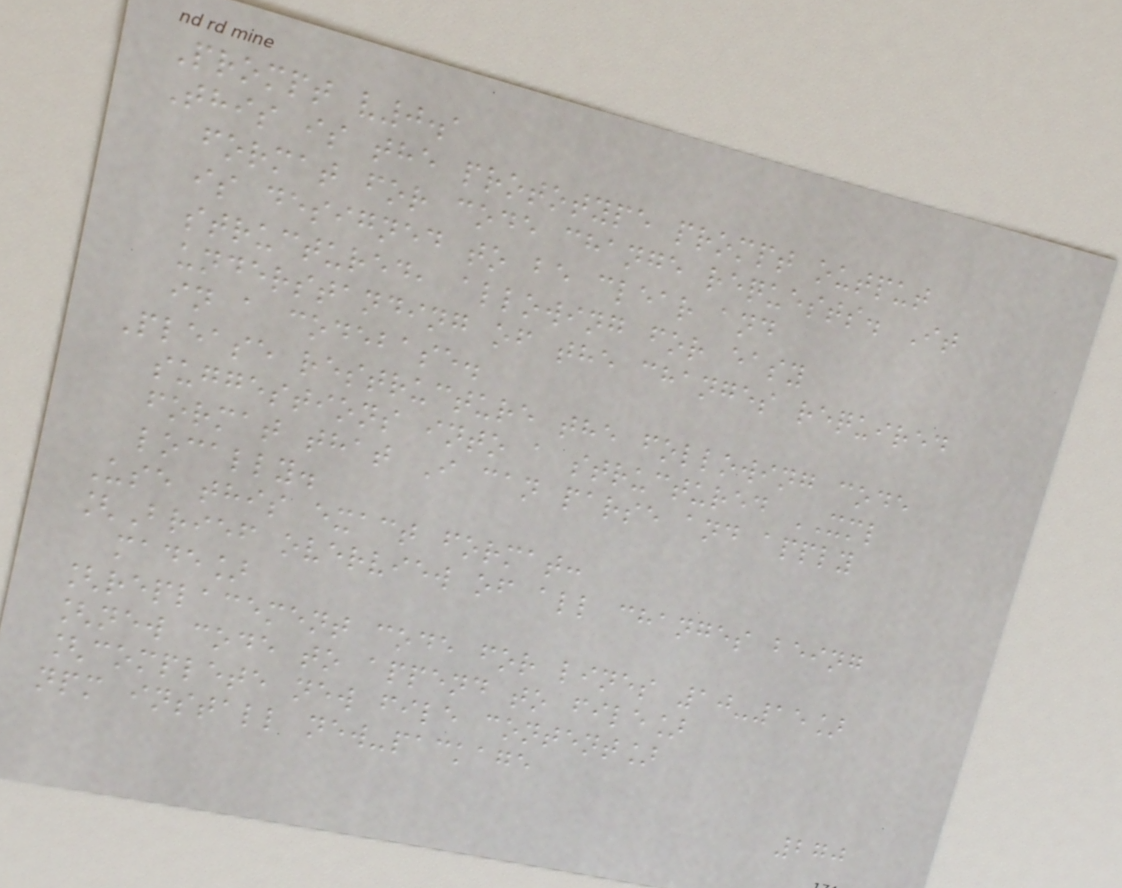Prompt v0.1
This is the prototype prompt output
format for code change requests. It
is designed to be clear and
structured, allowing for easy
understanding of the changes required
in a codebase.
Please restructure the following code
suggestions into a structured XML
format that I can parse and apply
locally.
Use this exact format:
[Brief overview of all changes being
made]
[replacement code for lines 10-15]
[new code to append to file]
[complete new file content]
npm install new-package
270
